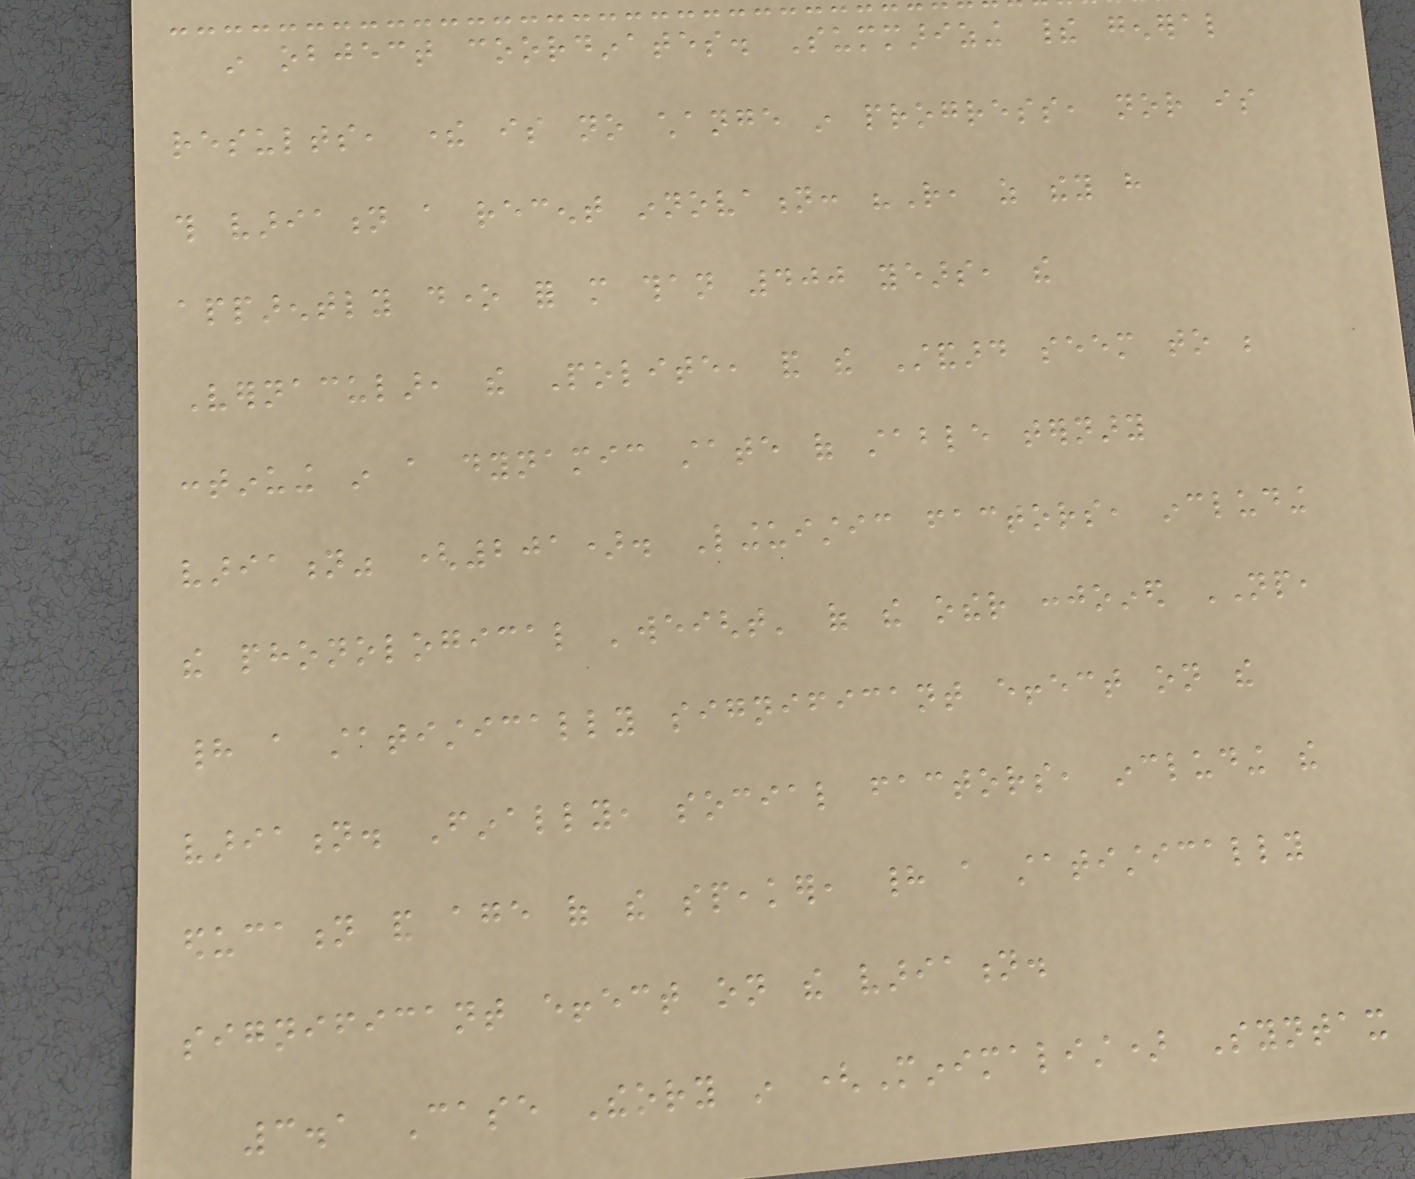in object coordinates. Summarizing their general
results, there is no change in progress, nor is
this variation a recent innovation: "Rather, as they have
apparently done for more than 400 years, the
Vernacular, the Polite, and the Standard seem to be
continuing in a dynamic state of stable ternary
variation" (201). Linguistic factors, including
the phonological 'weight' of the other conjoined NP,
had a statistically significant effect on the
variation. Finally, social factors, including the
education and age of the speaker, had a statistically
significant effect on the variation.
3.1 Case Theory in (Minimalist) Syntax
